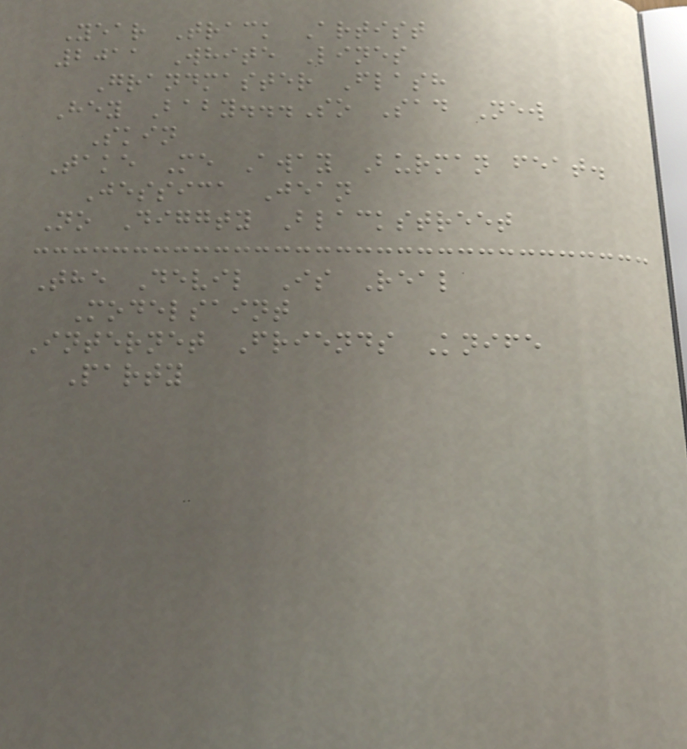Year Track Artist
2011 White Lines
Grandmaster Flash
Hey Baby...So Sad New
Skin
Take Me Away Burman feat.
Jessica Jean
No Diggty Blackstreet
The Devil Is Real
Modelsaint
Internet Friends Knife
Party
